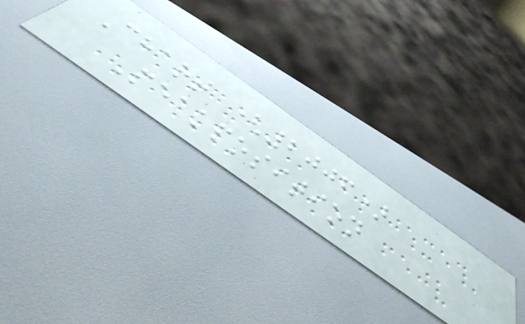Chart (2006)
Peakposition
